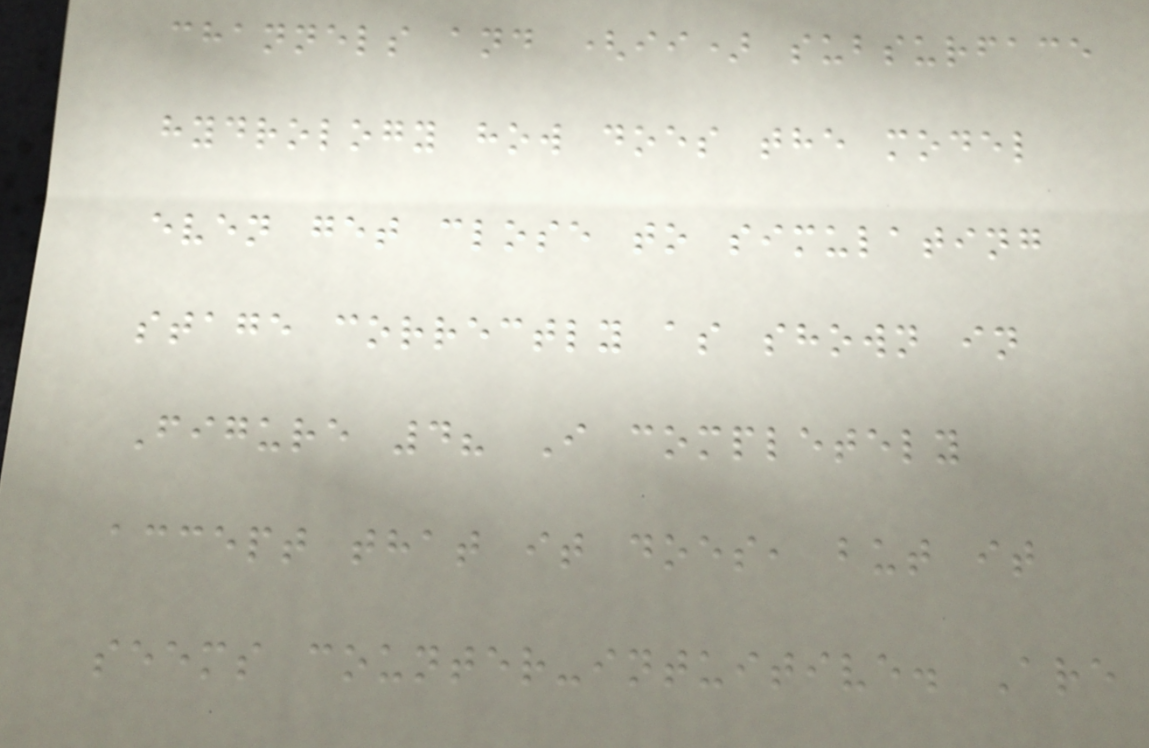channels and (ii) subsurface
hydrology how does the model
even get close to simulating
stage correctly as shown in
Figure 4? I completely
accept that it does, but it
seems counter-intuitive. Are
